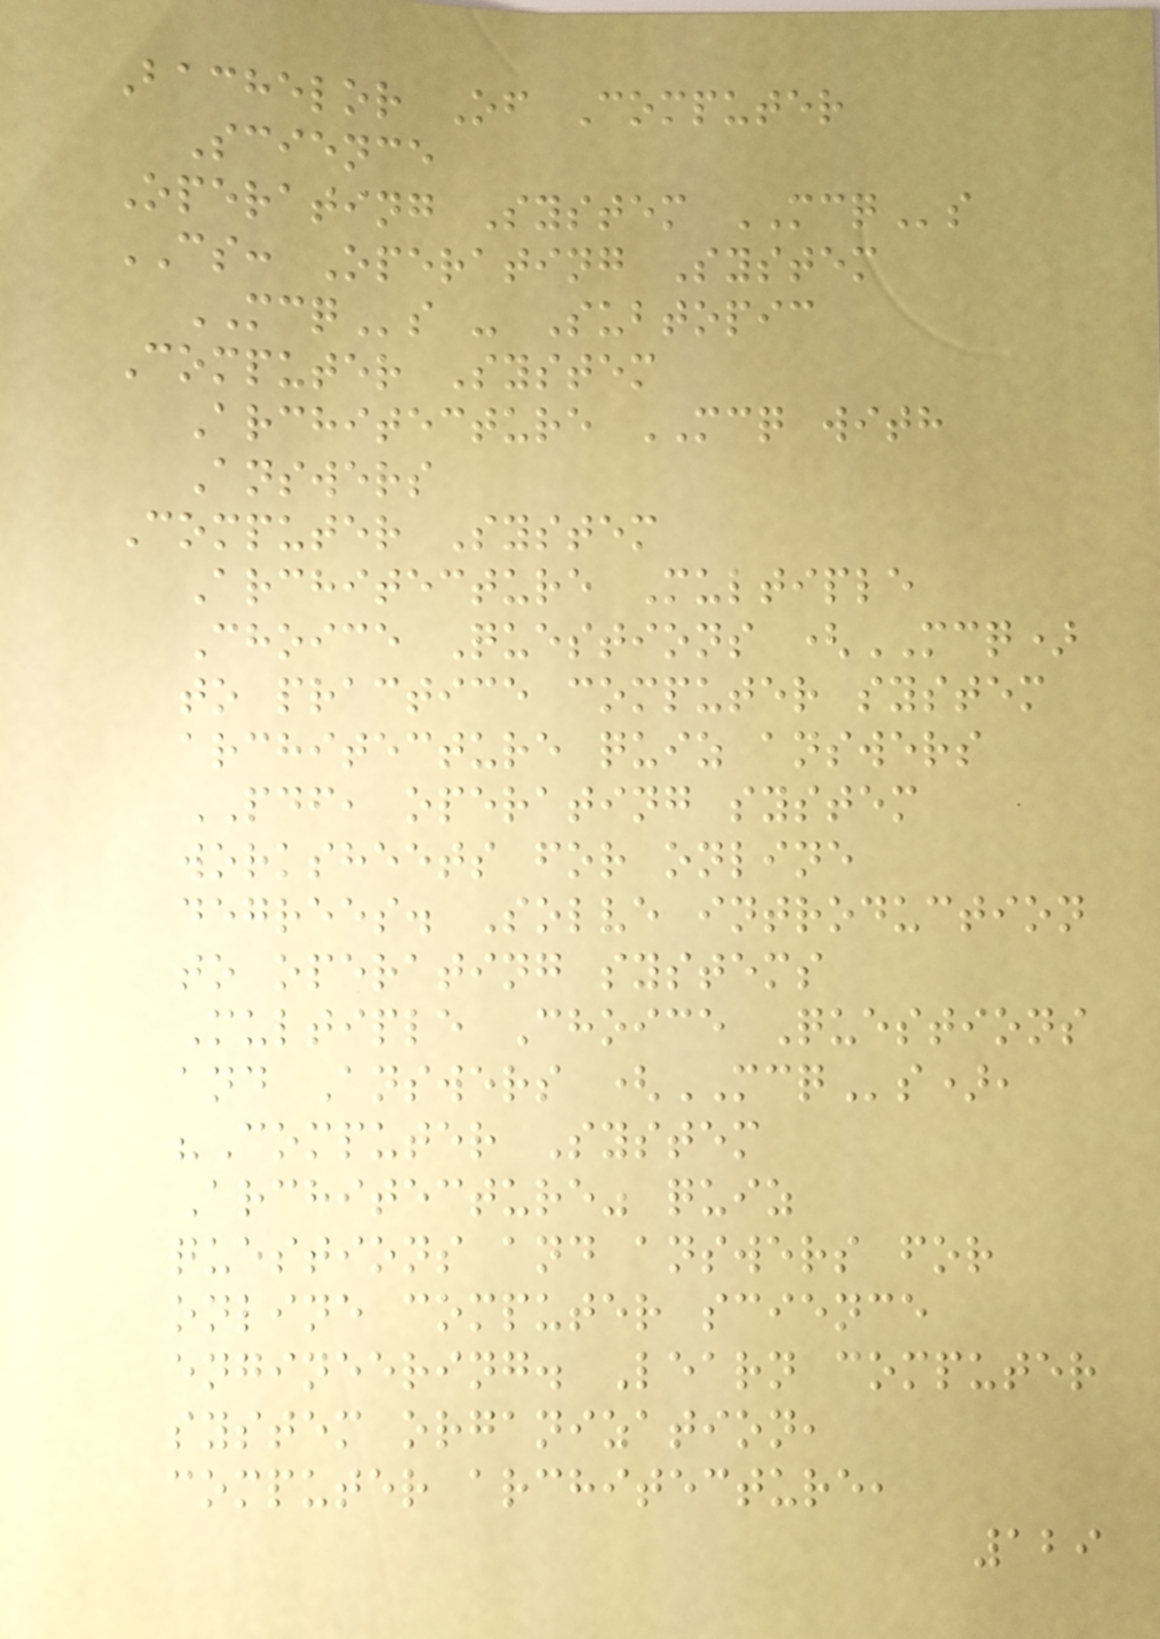Bachelor Of Computer
Science
Operating System MCQs
CS: Operating System
MCQs - Subtopic
Computer System
Architecture MCQ with
Answers
Computer System
Architecture Multiple
Choice Questions (MCQ)
to practice computer system
architecture quiz answers
PDF, operating system
worksheets for online
degrees. Solve introduction
to operating systems
Multiple Choice Questions
and Answers (MCQs),
"Computer System
Architecture" quiz
questions and answers for
online computer science
engineering. Learn computer
system organization,
computer architecture,
129
